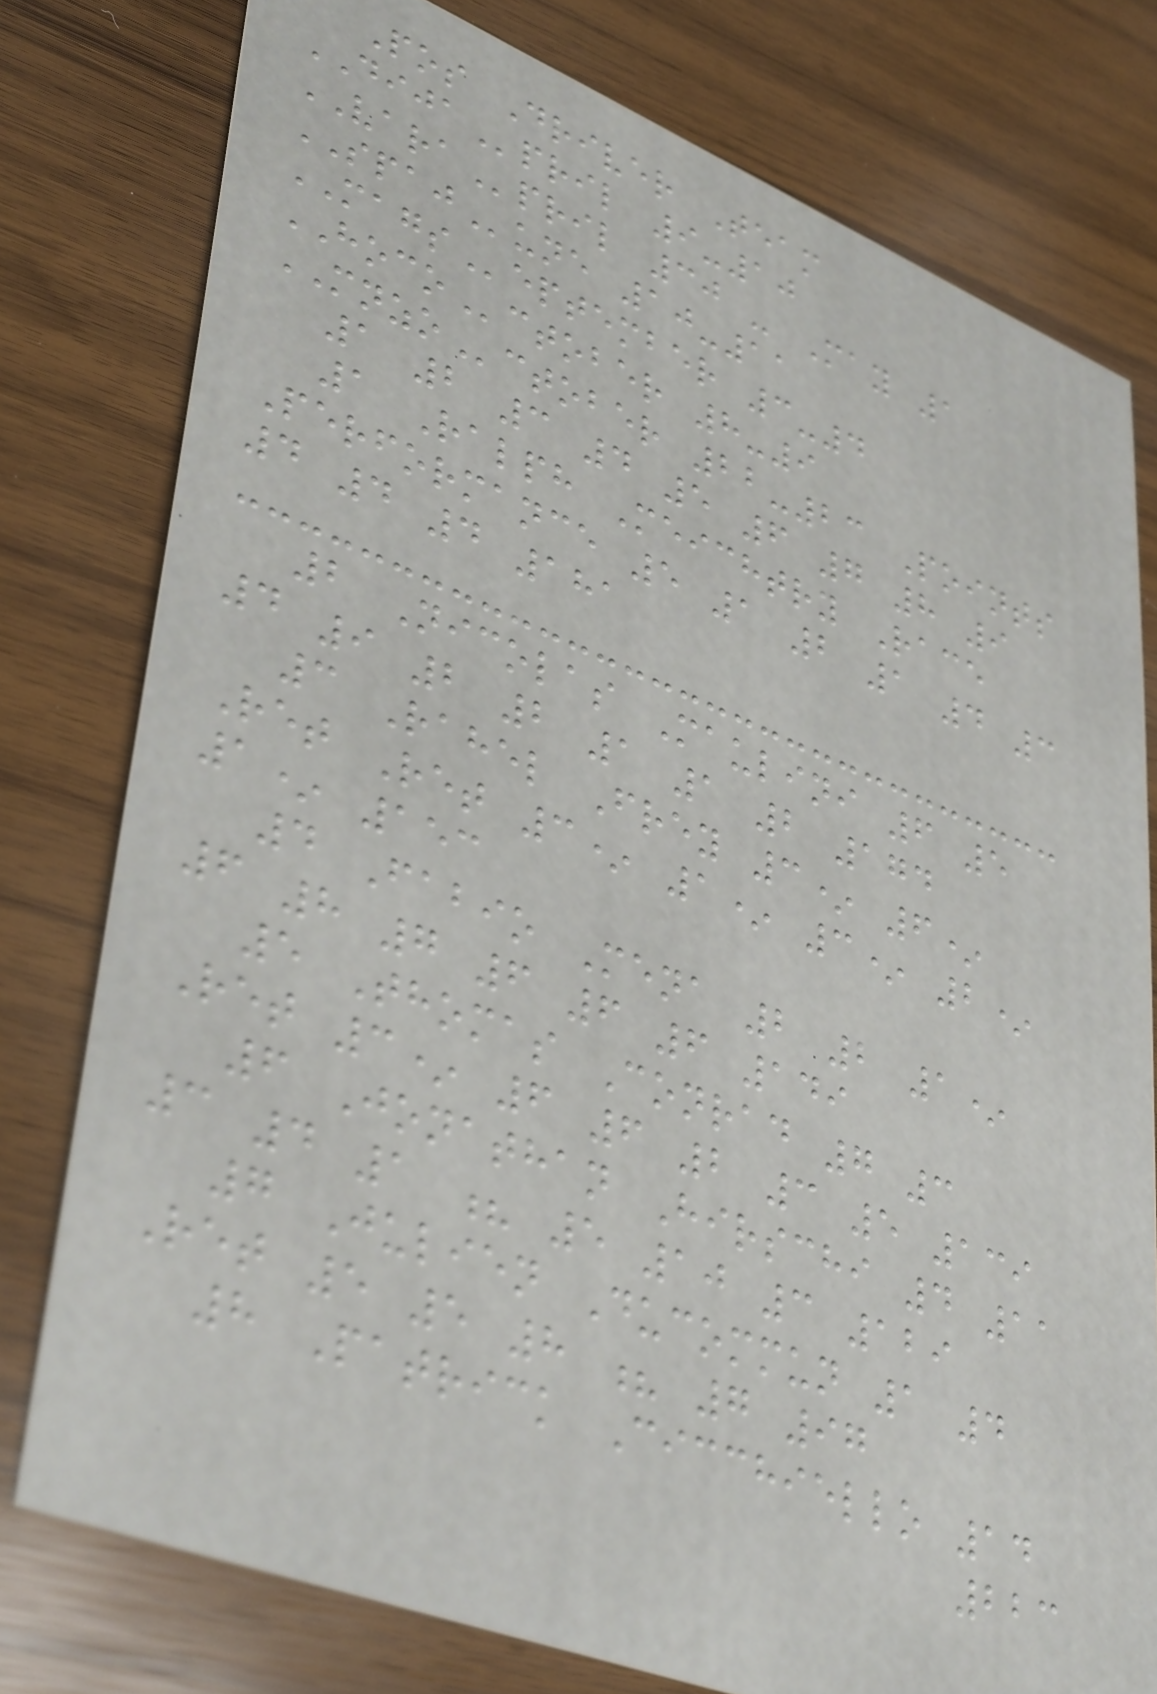Pos Driver Team
DIJApril 9-10
VARApril 30 - May 1
SPAJune 10-11
MAGSeptember 3-4
HOCOctober 8-9
MNZOctober 22-23 Points
1 2 3 4 5 6 7 8 9
1 Ralph Meichtry Race
Performance 5 1 2 1 4 3
4 4 4 181
2 Nicolas Maulini 6 5
4 9 2 2 1 1 2 174
3 Rahel Frey 3* 6*
Ret Ret 3* 1* 3* 2*
1* 153
4 Fabio Mena 2 2 1*
6 8 7 6 6 6 149
5 Thomas Conrad 7 3
Ret 3* 6 6 2 3 5 139
6 Jonathan Hirschi 4 11
3 4 1 ? 5 10 3 129
7 Julien Ducommun 1 4
Ret 5 5 8 ? 7 97
8 Patrick Cicchiello 14
223
